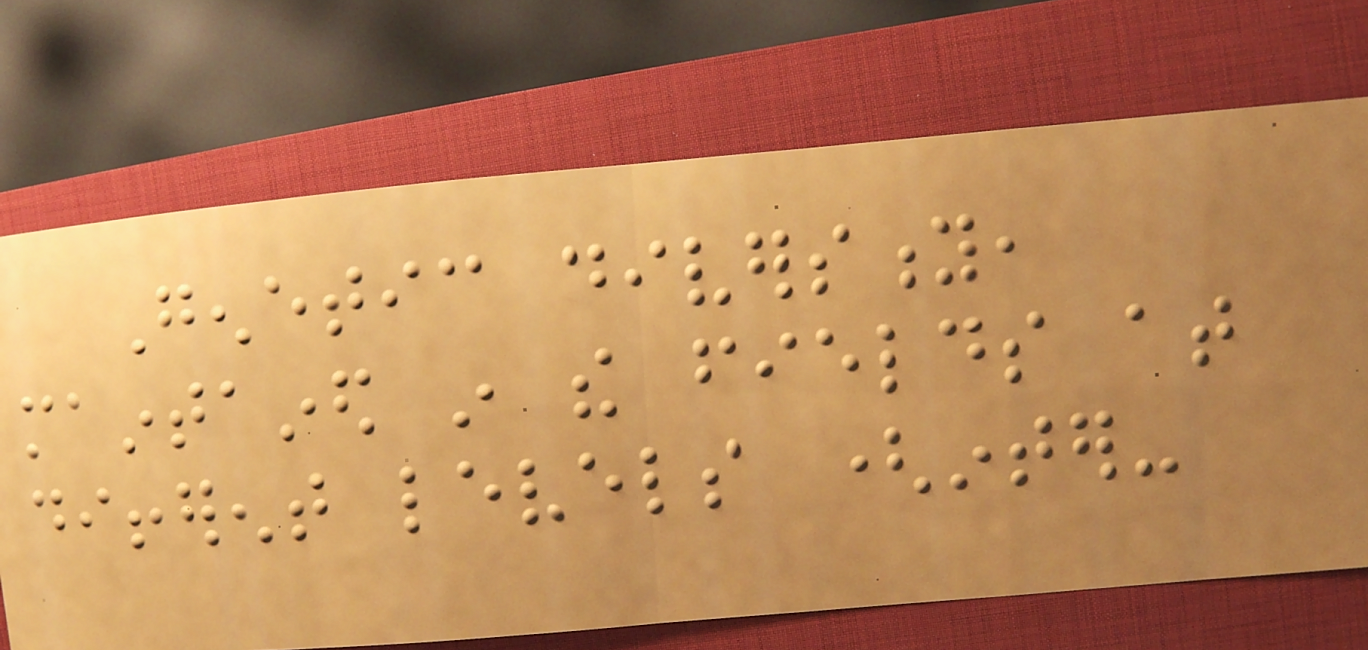Genetic diversity,
maintained in the fields at
different levels (inter-
